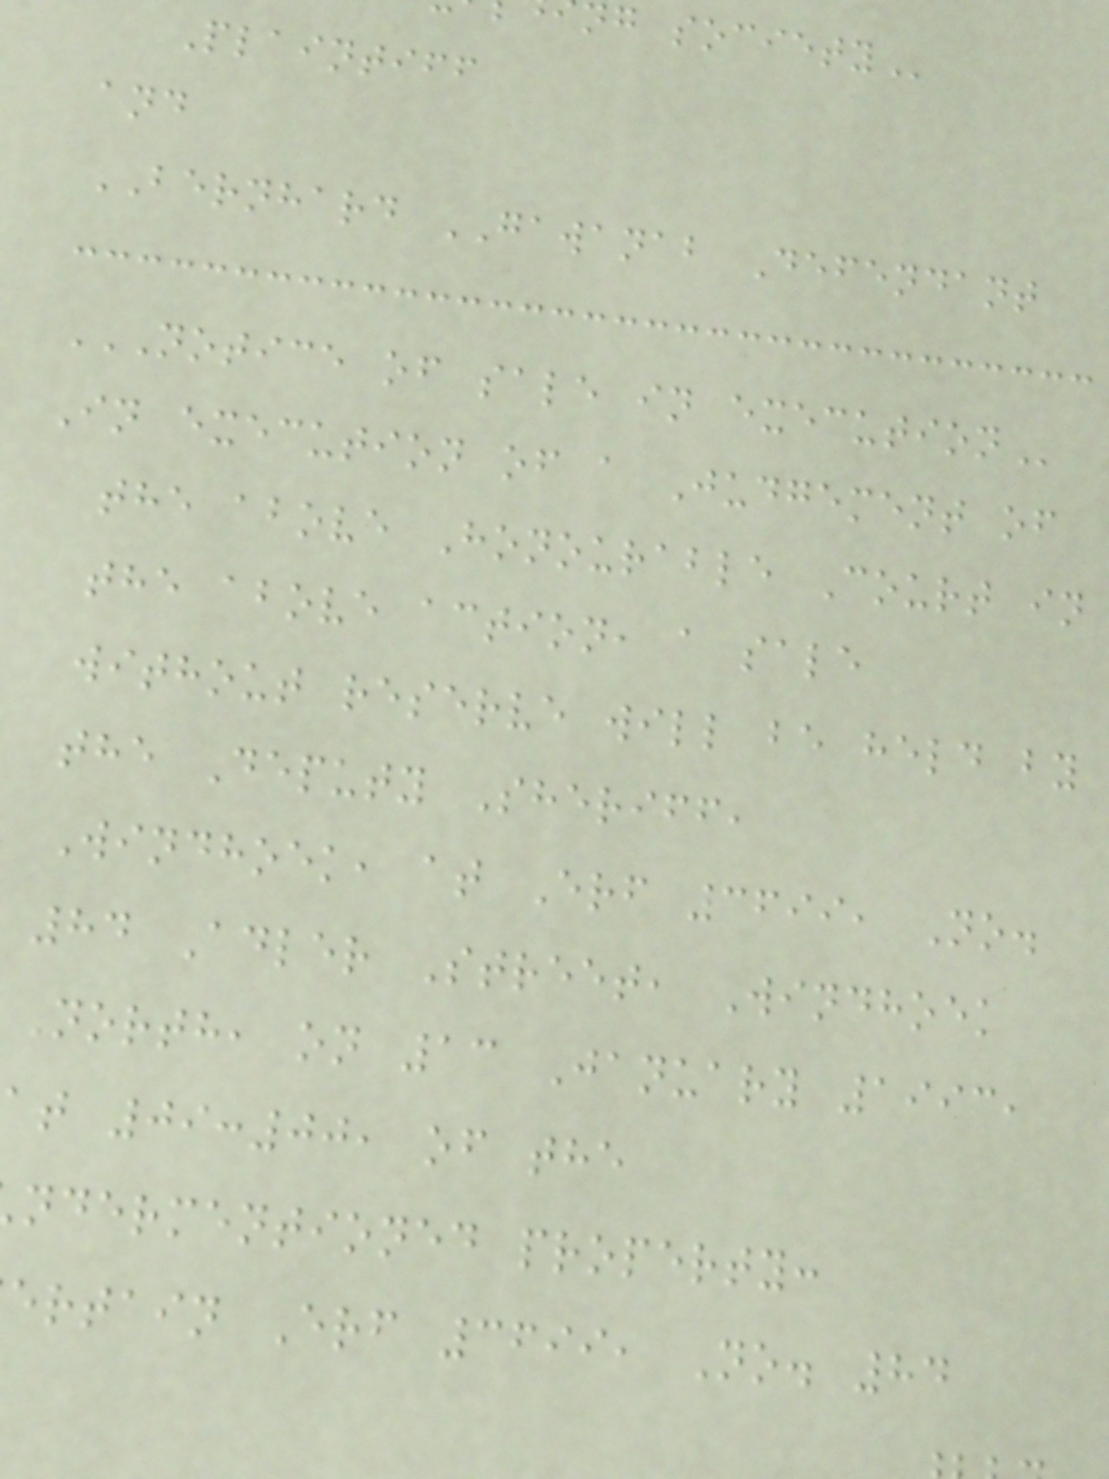Plaintiff
and
BERNHARD GAWANAB Defendant
NOTICE OF SALE IN EXECUTION
In execution of a Judgement of
the above Honourable Court in
the above action, a sale
without reserve will be held by
the Deputy Sheriff,
Windhoek, at Erf 3699, No.
84 Adler Street, Windhoek
North, on 13 January 1993,
at 09:00, of the
ndermentioned property:
ertain Erf 3699, No. 84
